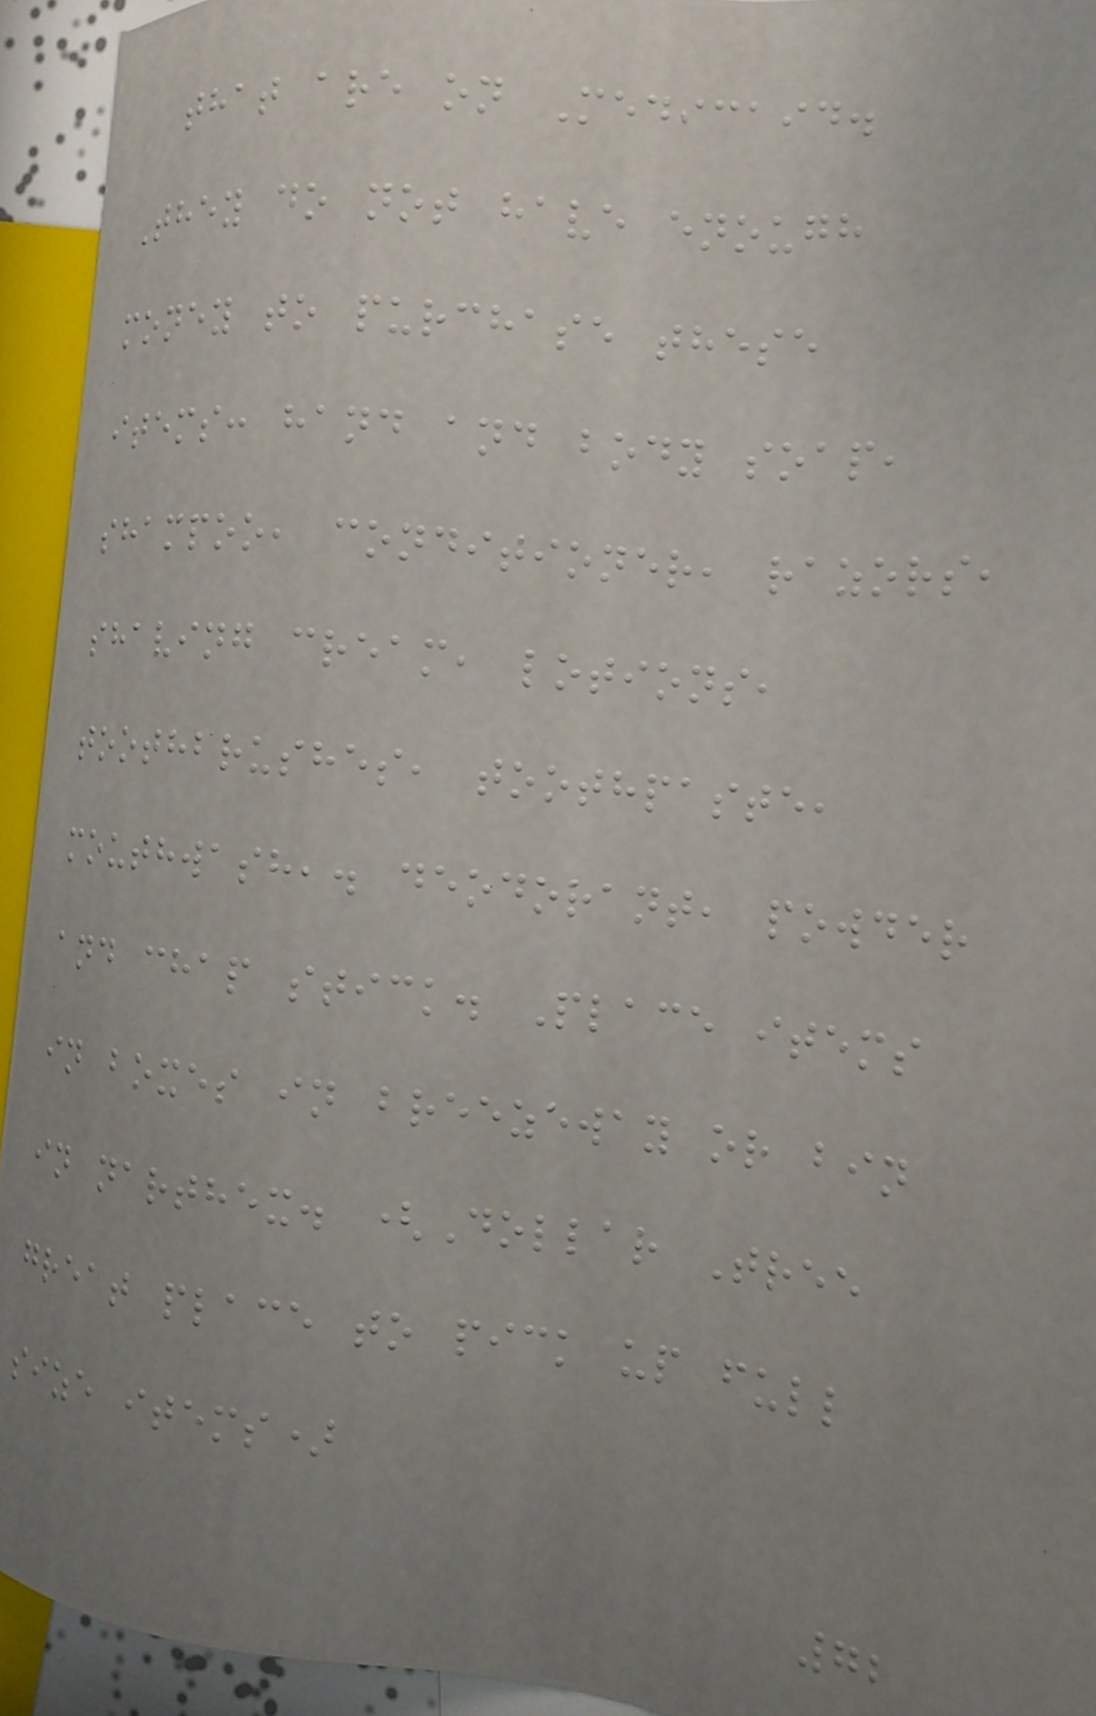that are on Medicaid.
They do not have enough
money to purchase these
items: hand and body soap,
shampoo, conditioner, razors,
shaving cream, lotions,
toothbrushes, toothpaste,
mouthwash,. deodorant, powder
and chap stick. Place items
in boxes in breezeway or bin
in narthex. (Dollar Tree
great place to pick up full
size items)
72
